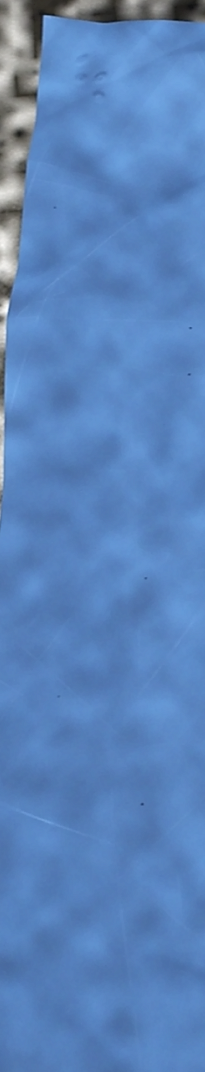out
